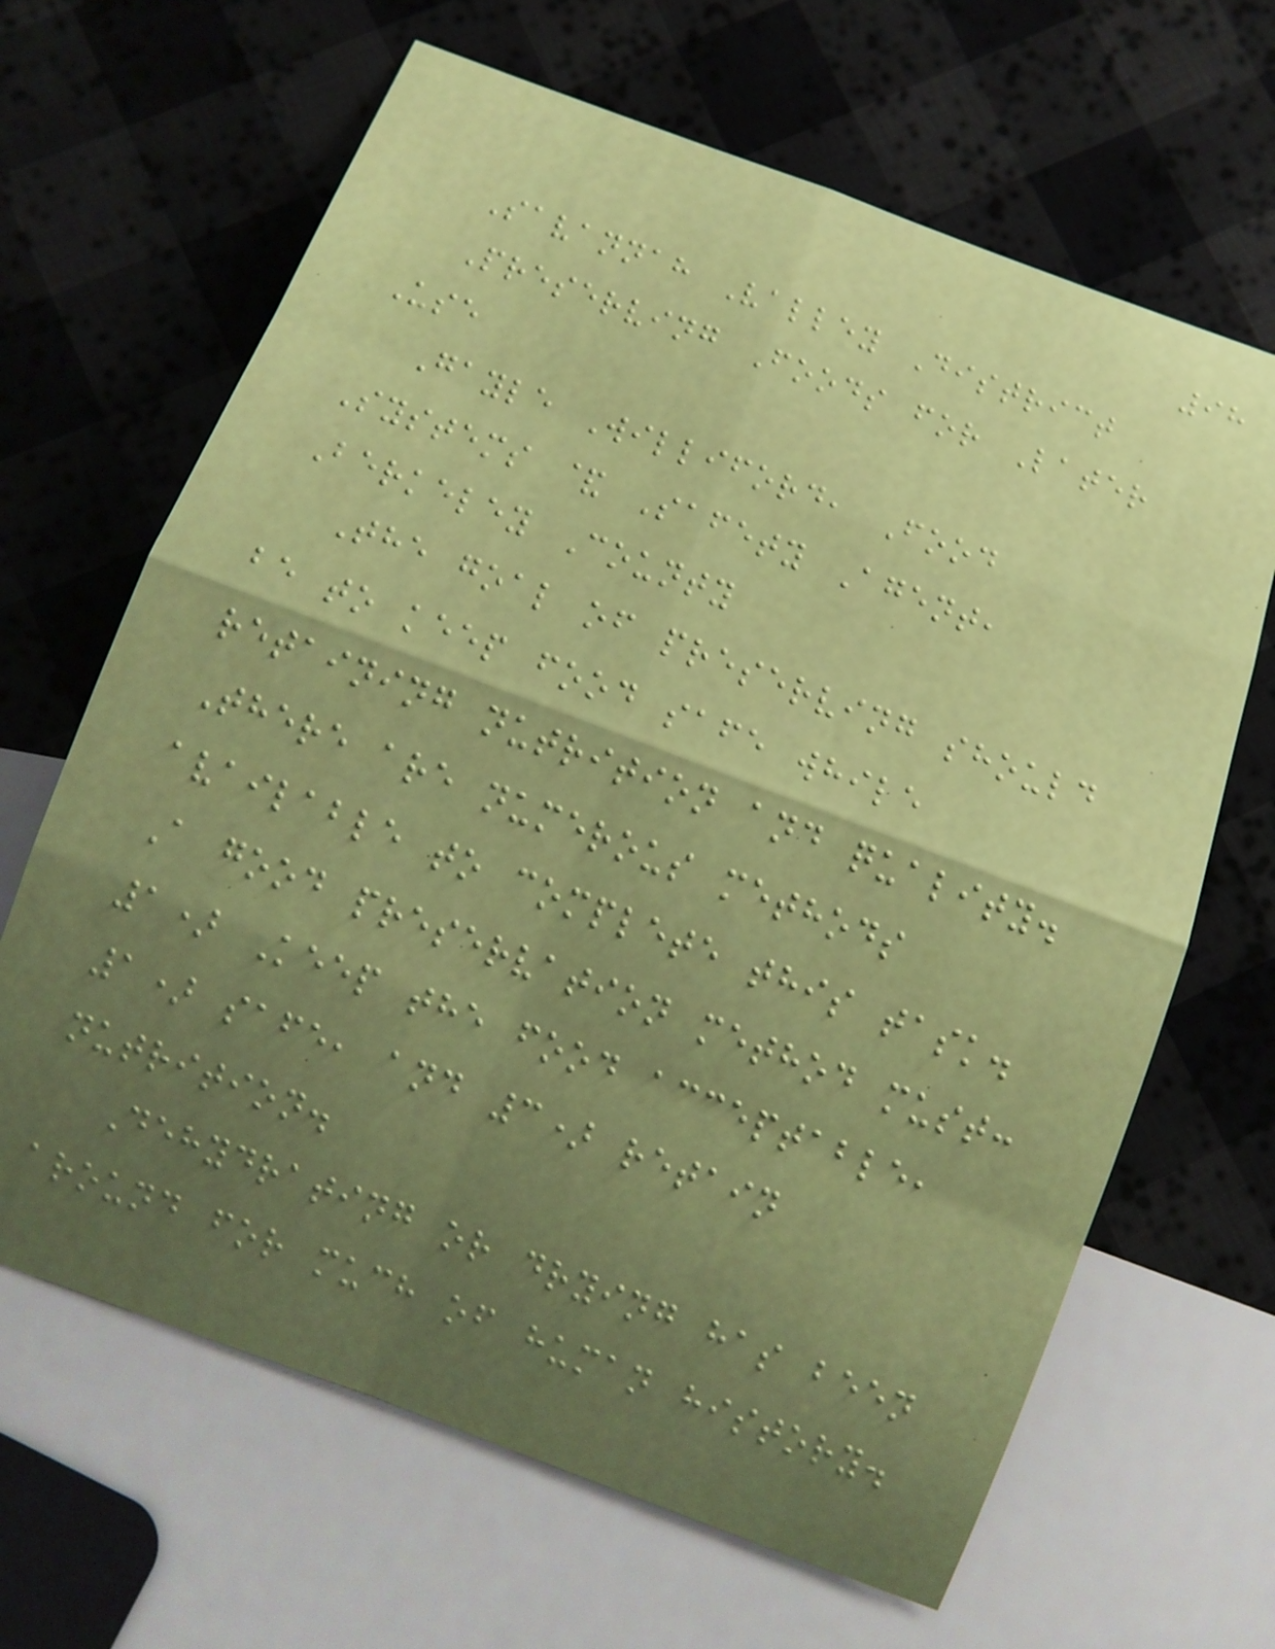98
Savannah Valley District
Preserving Foods for Later
Use
Gayle Williford, Food
Systems & Safety Agent,
Berkeley County
The goal of preserving should
be to keep food safe while
retaining nutrition and quality.
There are numerous methods
available to complete this task.
A good preservation method must:
1) Keep the food acceptable,
1) safe, and 3) retain
nutrition.
Dehydrating or drying has been
around for much of human history.
